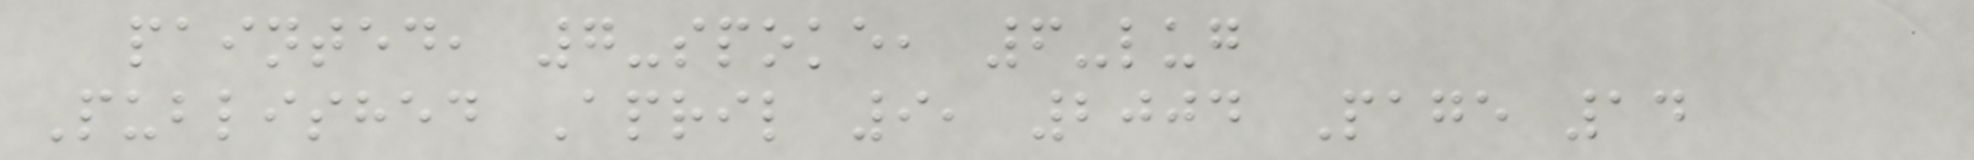painted, 7-spoke, 6-lug
Published April 9, 2004 Page 14
